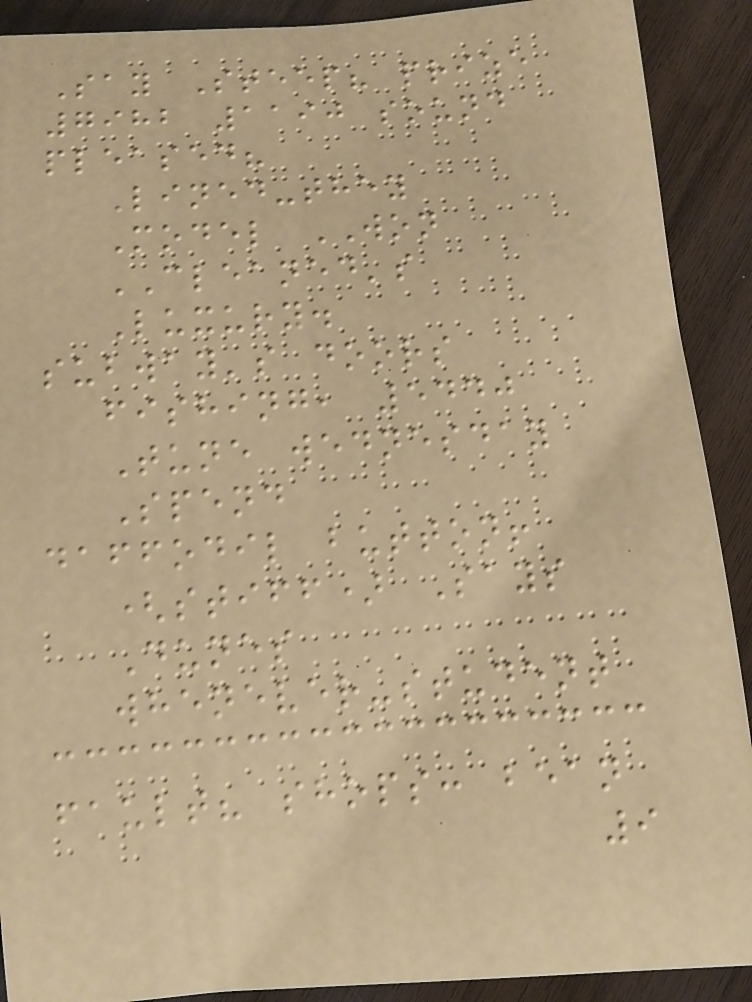Say Steep? prize
7982 1190 sound
pleased?
Lined-they
Model WON
CLEANED's
Luxury.
subway's doors
fishing, 5440
Tune wednesday
Spend
daffodil button!
(stiff) Says
Dunes
whenever-student
fault? shops: bean
9
